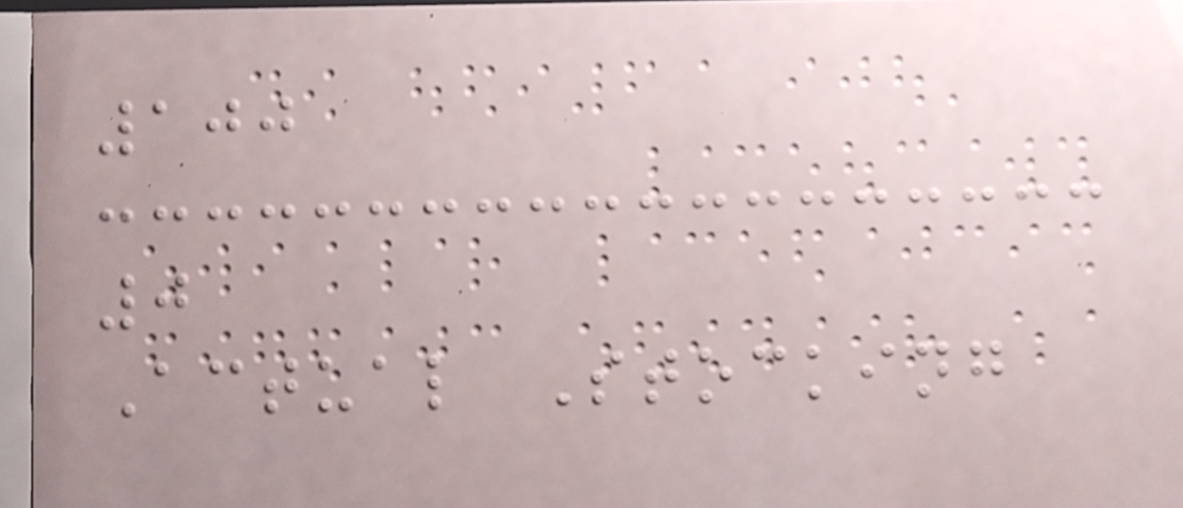100
0
Actual Stocking
